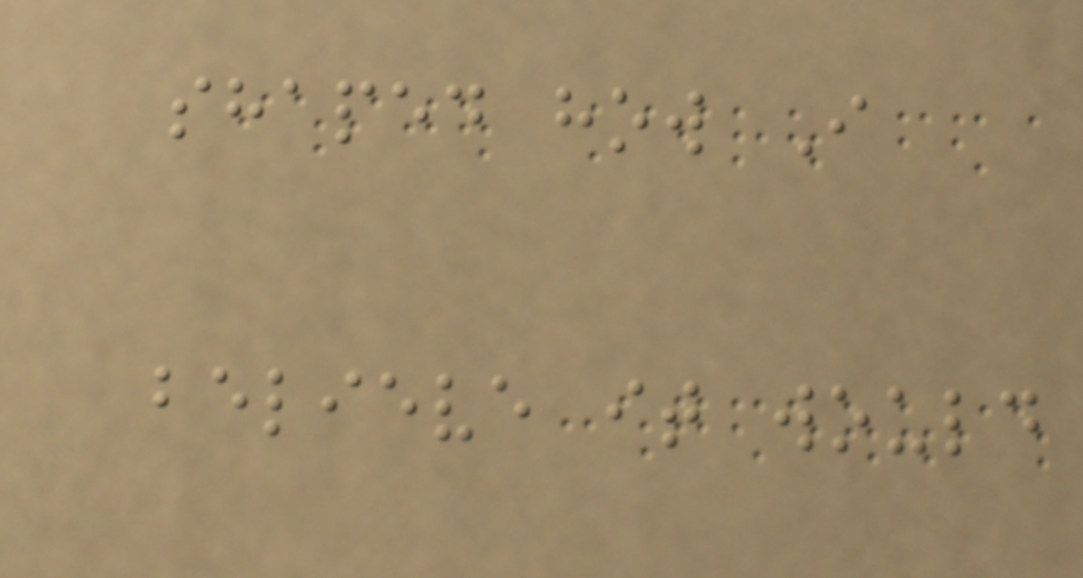shaped how I
believe it would
